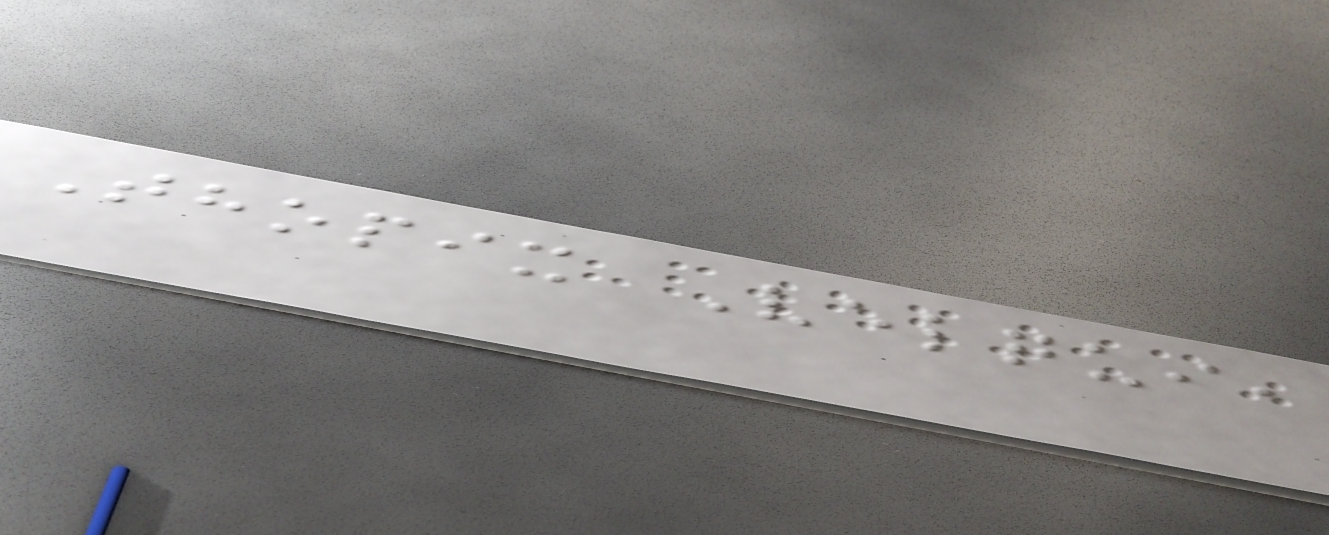Thopix Velqui,
